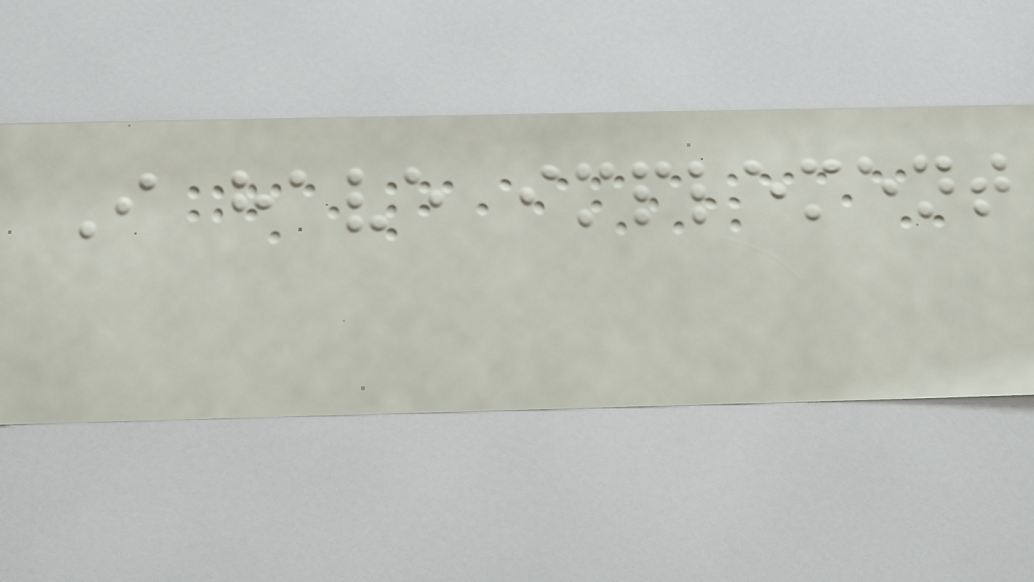I have implement
